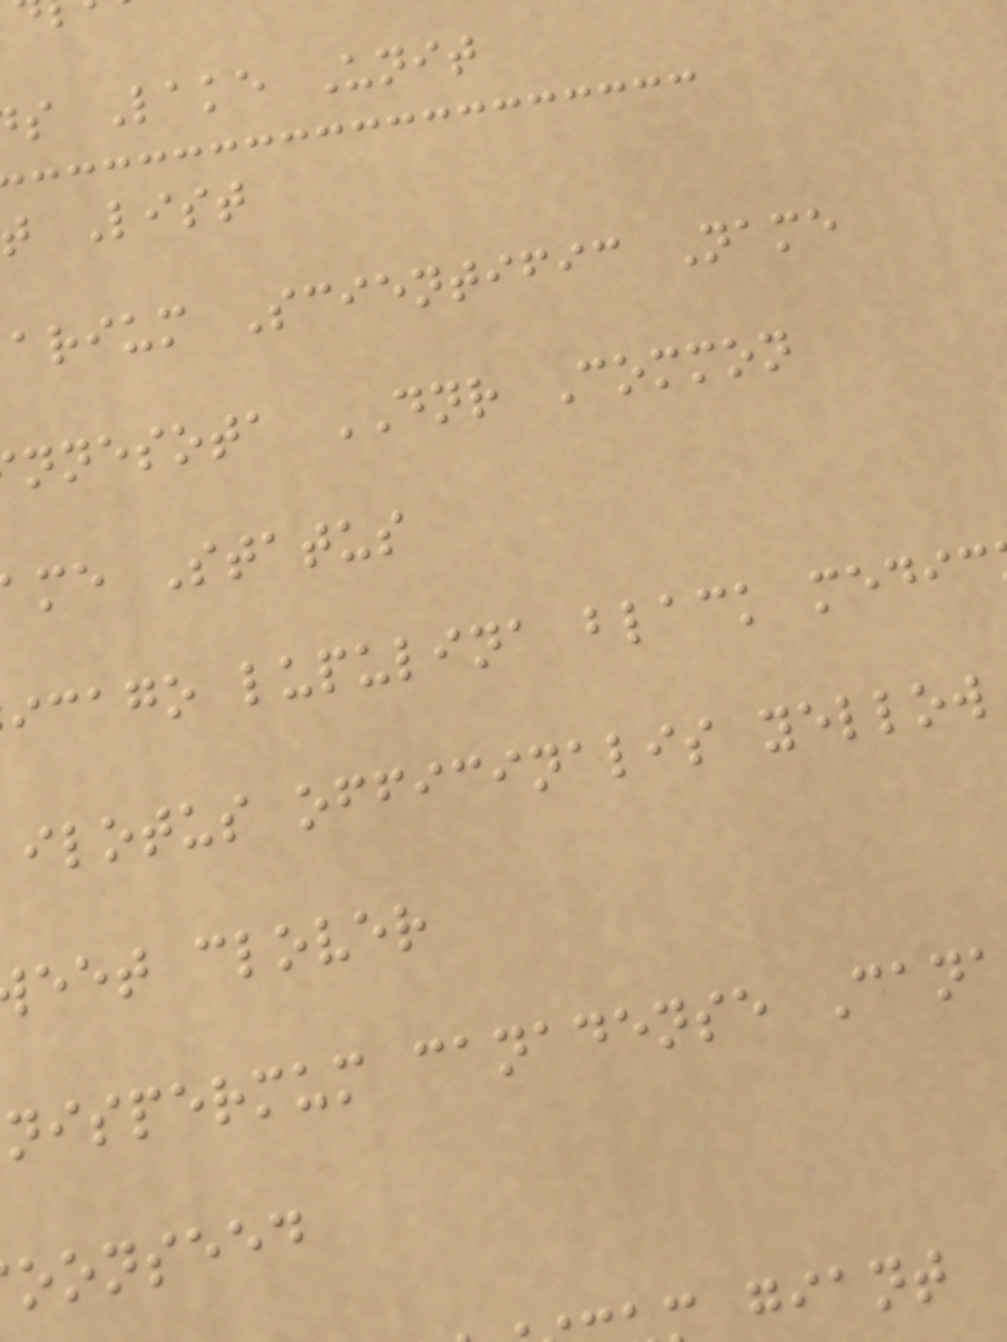s Lake Unit
List
arium Scientific Name
nnesota DNR Common
me Status
icago lupulina black medic
ilotus officinalis yellow
eet clover
nispermum canadense Can
oonseed
